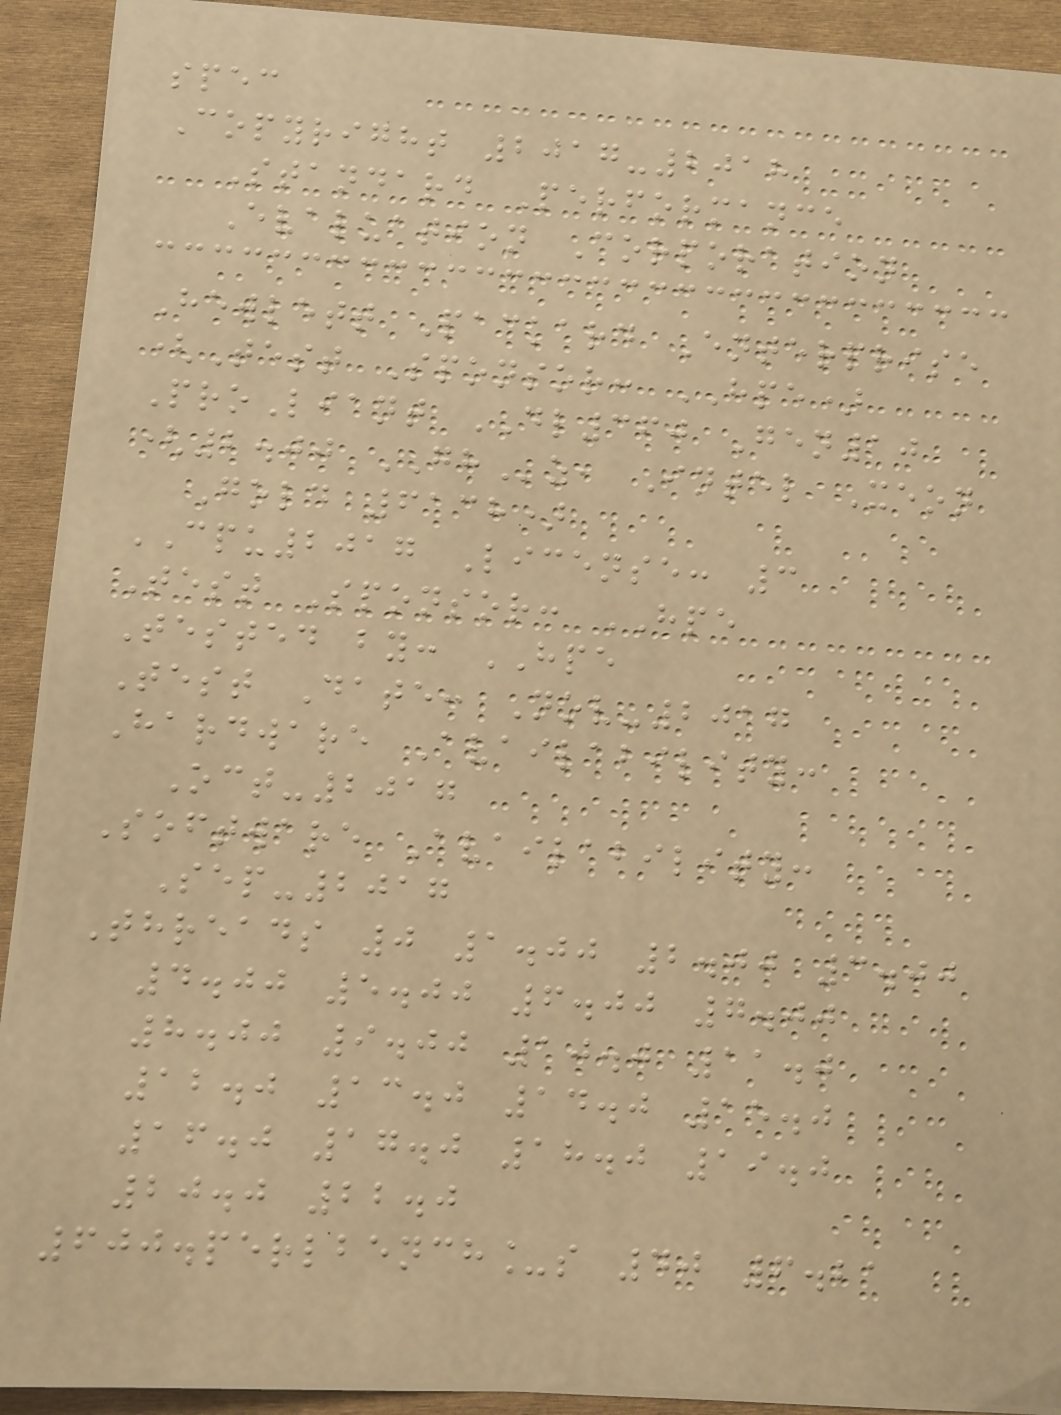spec
Copyright 2017-2018
Standard Performance
Evaluation Corporation
Hewlett Packard Enterprise
(Test Sponsor: HPE)
ProLiant DL360 Gen10
(2.00 GHz, Intel Xeon
Gold 6138)
CPU2017 License: 3
Test Sponsor: HPE
Tested by: HPE
Test Date: Nov-2017
Hardware Availability:
Oct-2017
Software Availability:
Sep-2017
Threads 0 1.00 2.00 3.00
4.00 5.00 6.00 7.00
8.00 9.00 10.0 11.0
12.0 13.0 14.0 15.0
16.0 17.0 18.0 19.0
20.0 22.0
600.perlbench_s 40 6.21
